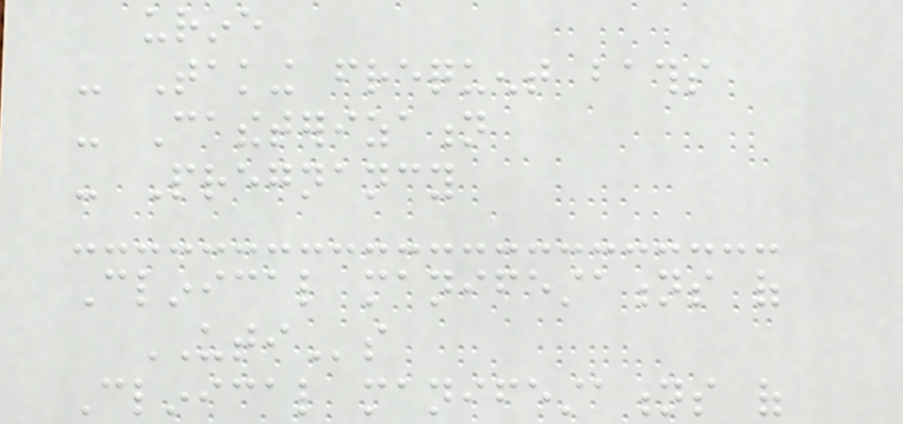urine
- Taking frequent baths
- Catheterization
- Pregnancy
Clinical manifestations of
UTIs
Clinical manifestations of
